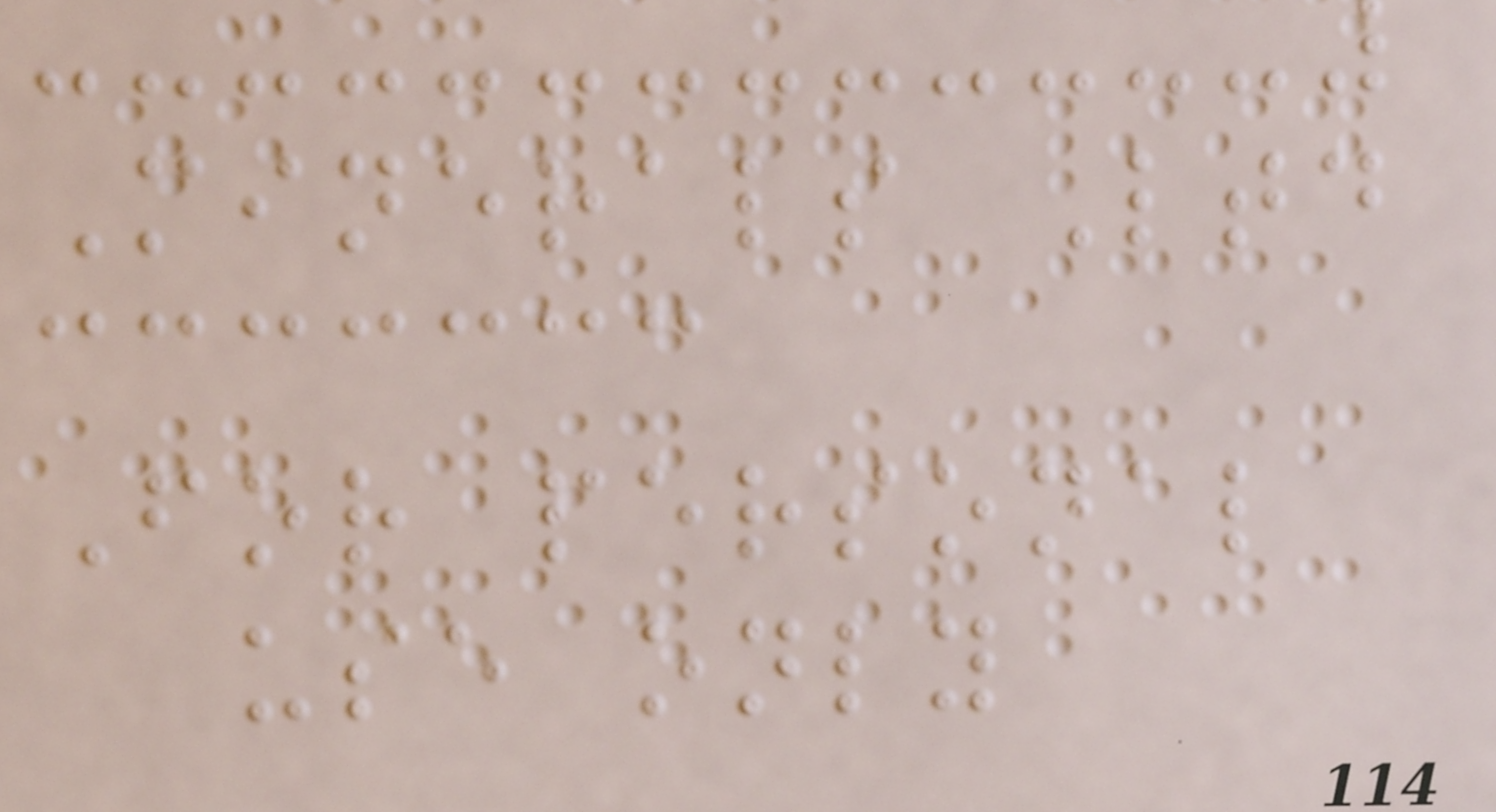Minerals Ltd
For personal
use only
